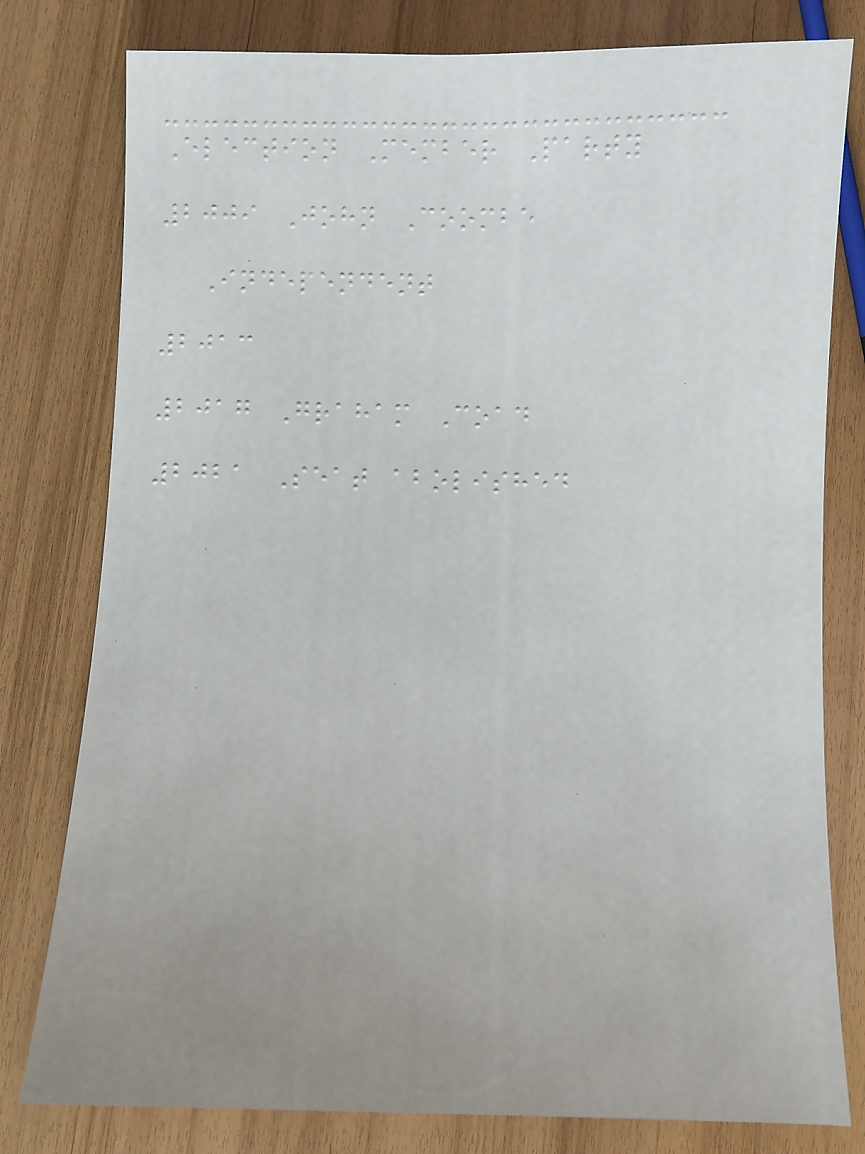Election Member Party
2009 John Coombe
Independent
2013
2017 Graham Coad
2021 Seat abolished
